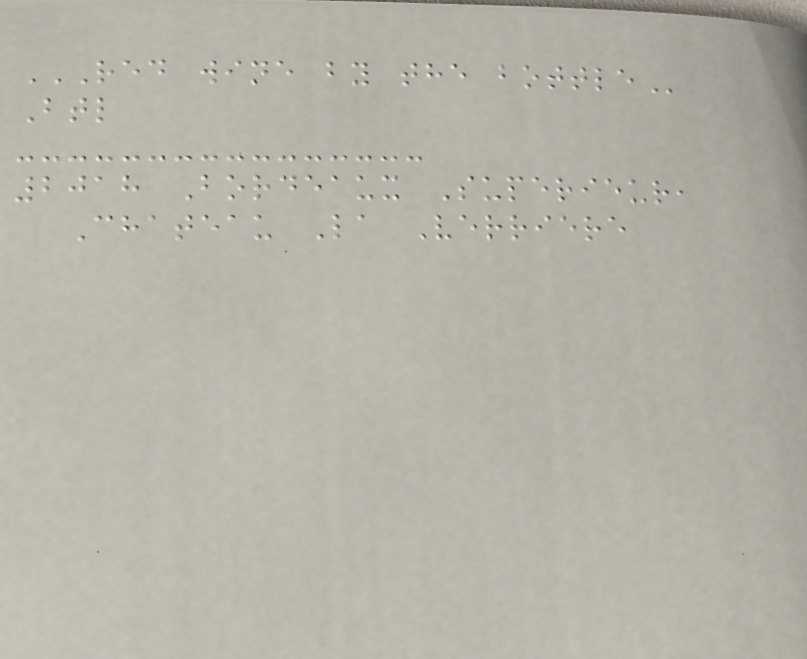RED WINE BY THE BOTTLE
Btl
2018 Bordeaux Superieur,
Chateau La Verriere
